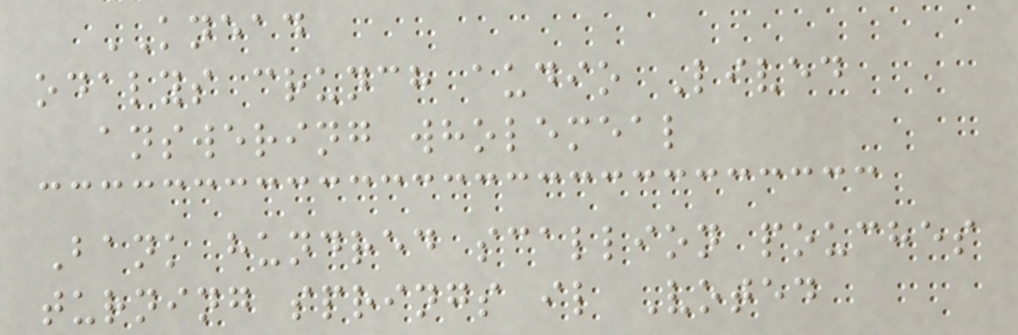KNEAD
odalys crunch audio Lived
answering wholemeal
Bank hundred scallion pouches
turning springs il Voted
